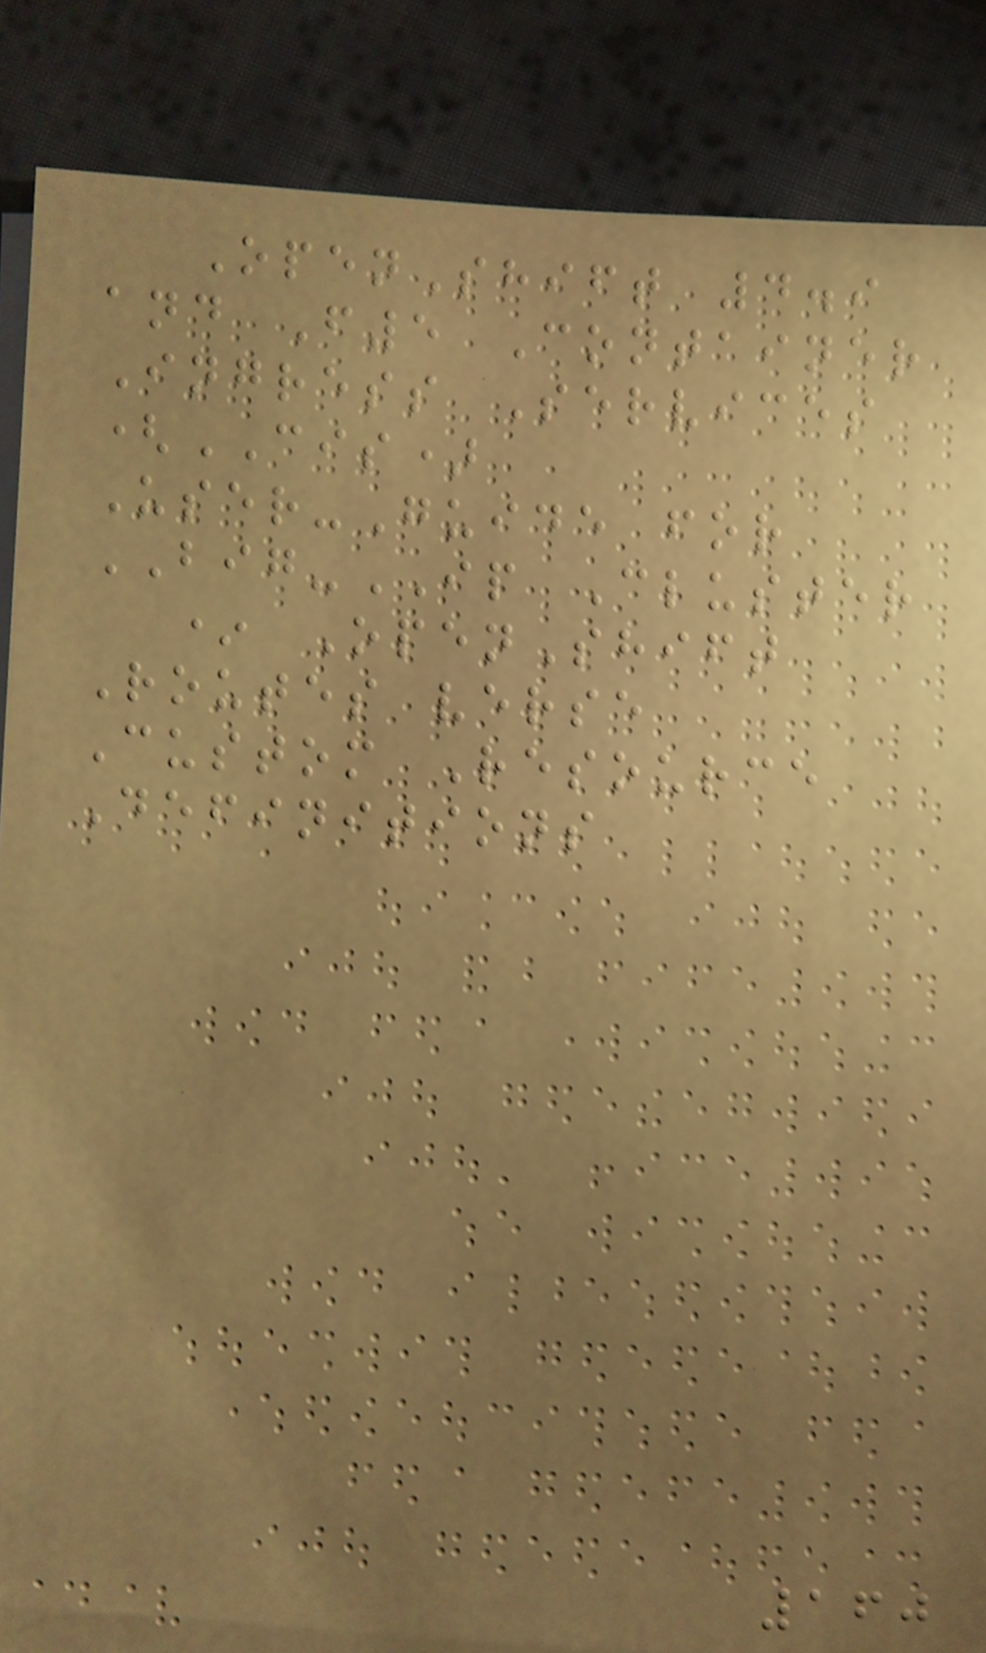OpenShift 4.9
and F5 Container
Ingress Services
(CIS)
User-Guide for
BIG-IP Cluster
* OpenShift
Routes verse
Custom Resource
Definitions
160
